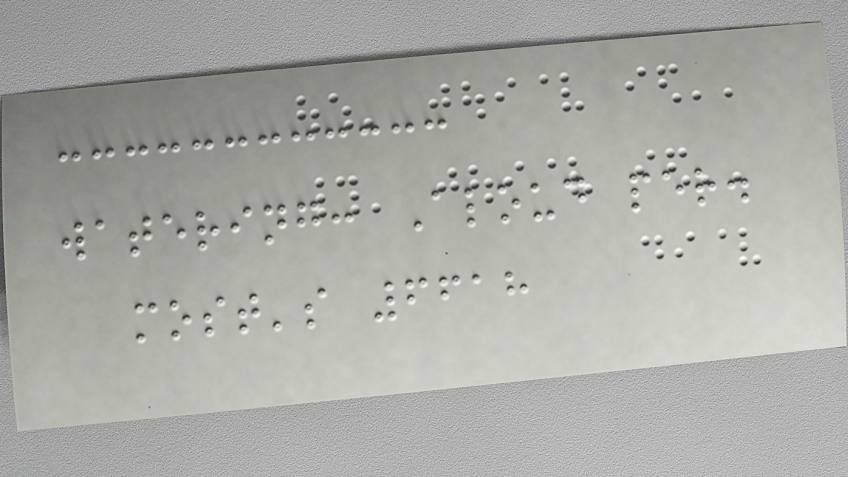watering: Aloud per.
most's 6618
